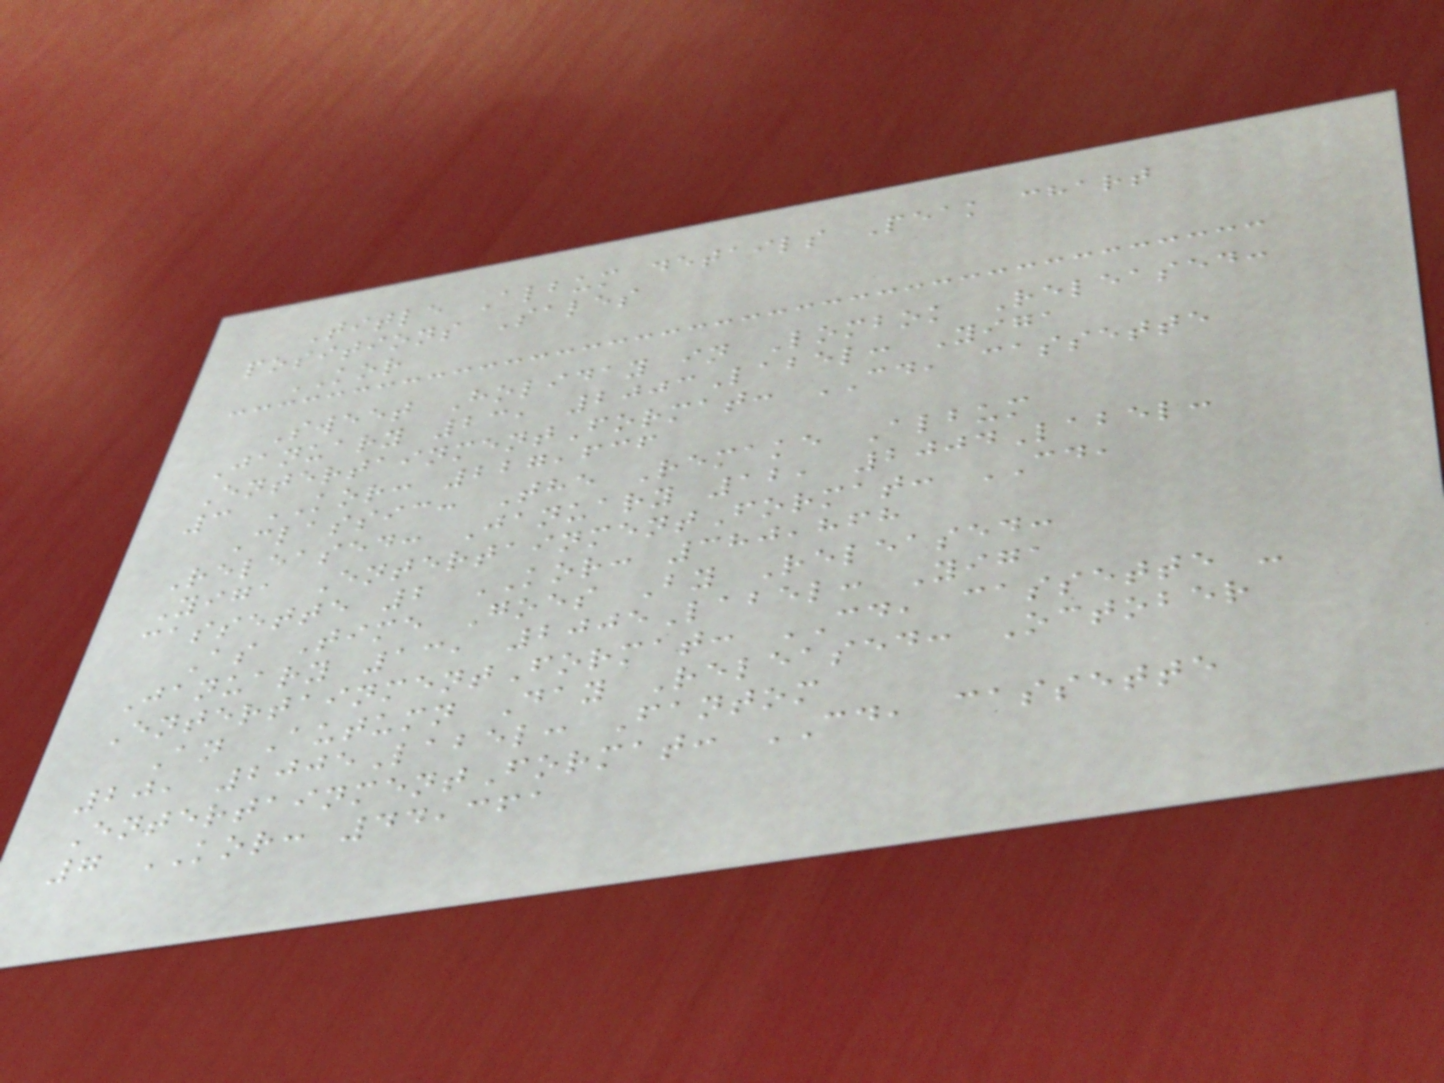Title Album details Peak chart
positions Sales
KOR
Sweet Holiday in Lombok Released:
January 23, 2003Label: Yiga
EntertainmentFormat: CD, cassette
3 KOR: 227,636
Classic: The Remake Album
Released: January 12, 2004Label:
Yiga EntertainmentFormat: CD,
cassette 2 KOR: 380,868
As Time Goes By Released:
January 13, 2005Label: Yiga
EntertainmentFormat: CD, cassette -
An Autumn Day Released: October
20, 2005Label: Fantom
EntertainmentFormat: CD, cassette
7 KOR: 44,361
